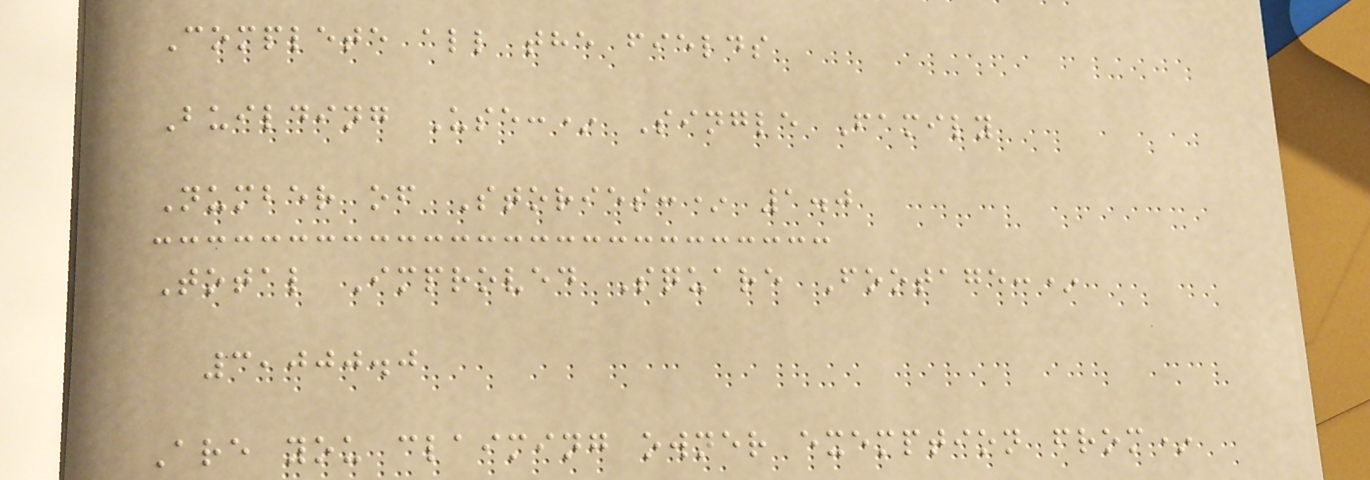Complete all the fields
Building Use:* Single Family
Number of Stories:* 1.0
Total Improved Square Footage:*
3,000.0
Are you claiming owner exemption from*
